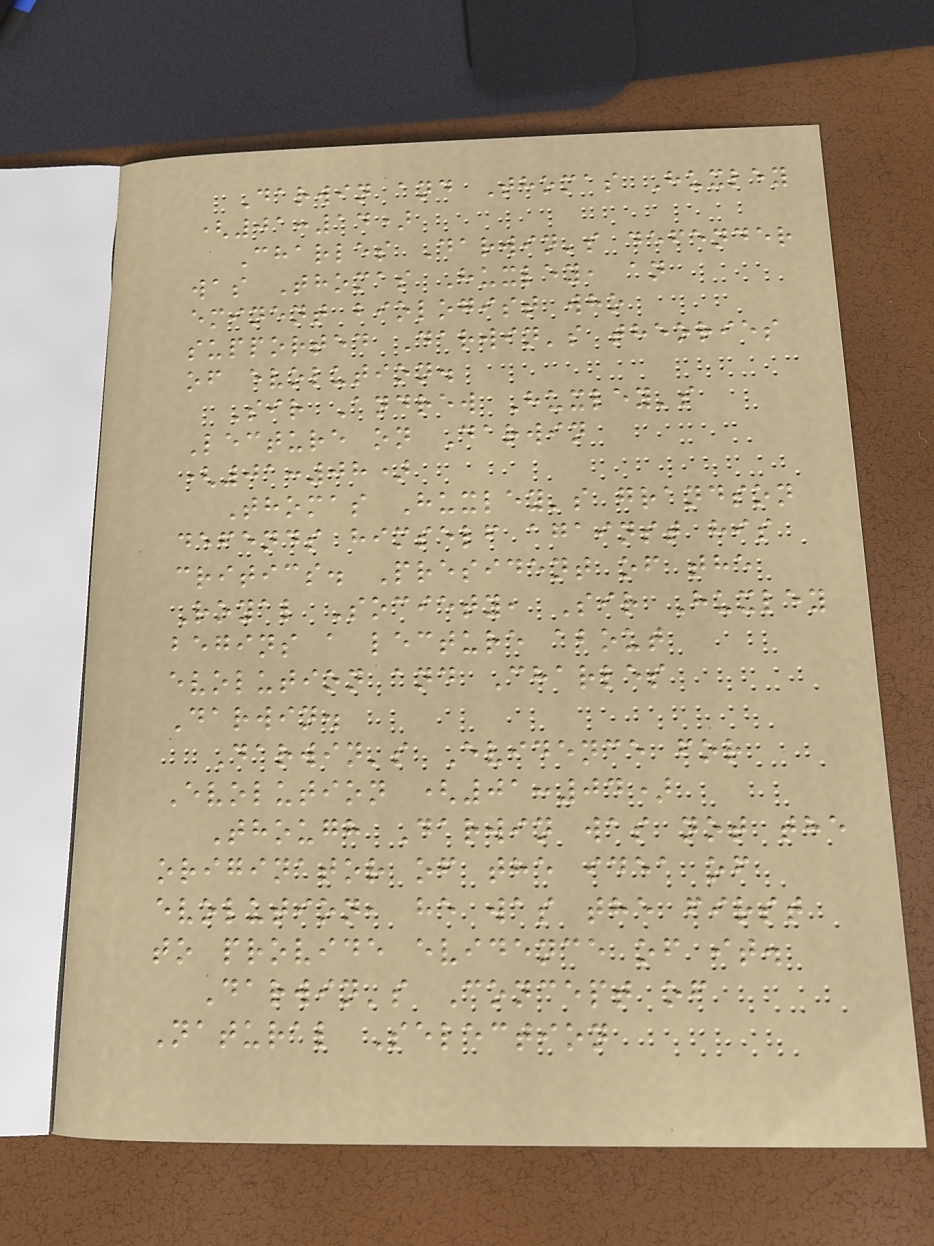Darwin and Thomas Huxley
(01:14)
Charles Darwin's defender
was Thomas Huxley, an
eminent biologist who
supported Darwin's theories
of evolution.
Sir Andrew Huxley's
Lecture on Darwin
(01:08)
Thomas Huxley's grandson
defends himself against his
critics. President of the
Royal Society, Sir Huxley
begins a lecture about
evolution and Charles
Darwin.
Darwin's Evidence for
Evolution (01:04)
Though Darwin was not the
originator of the idea of
evolution, he was the first
to provide evidence of it.
Darwin's Concept of
Natural Selection
